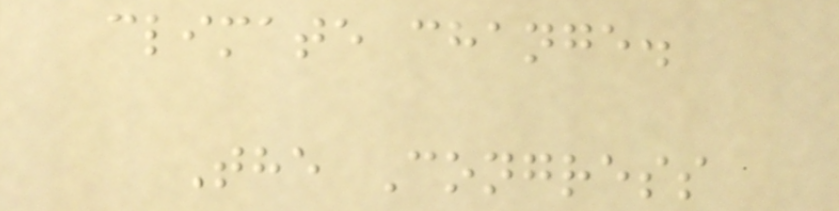climate change.
The Congress
